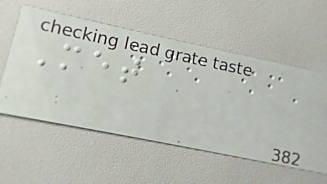Met
